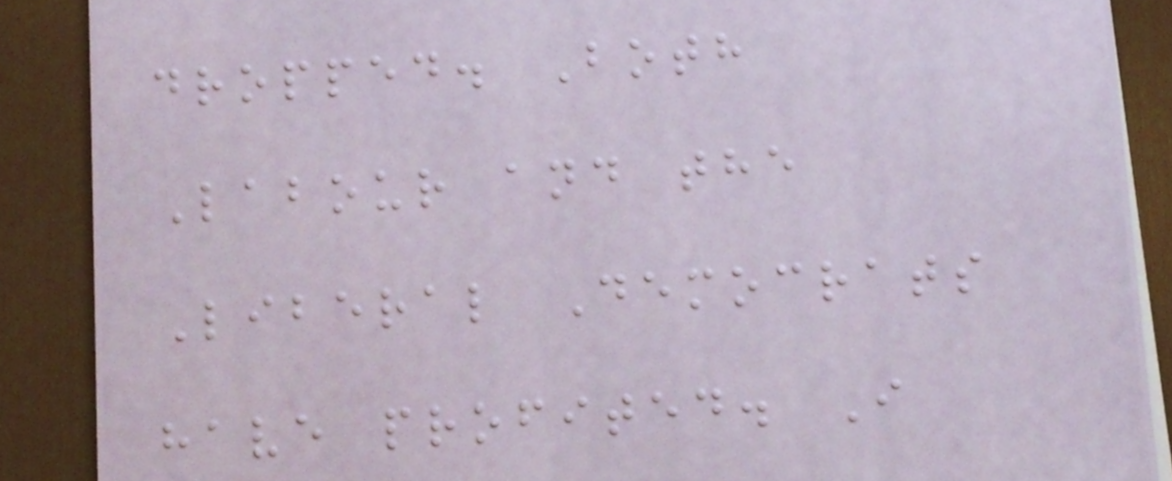dropped. Both
Labour and the
Liberal Democrats
have profited. I
